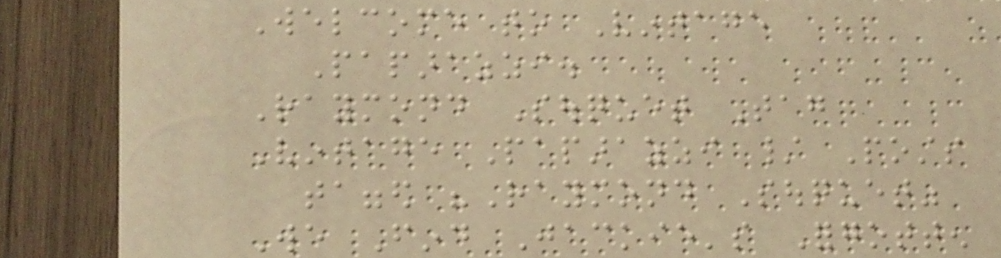Welcome to Vintage
Paparazzi.
Raymond Souquet Tag
Vintage Paparazzi / Posts
tagged "Raymond Souquet"
We Find Jackie's Forgotten
